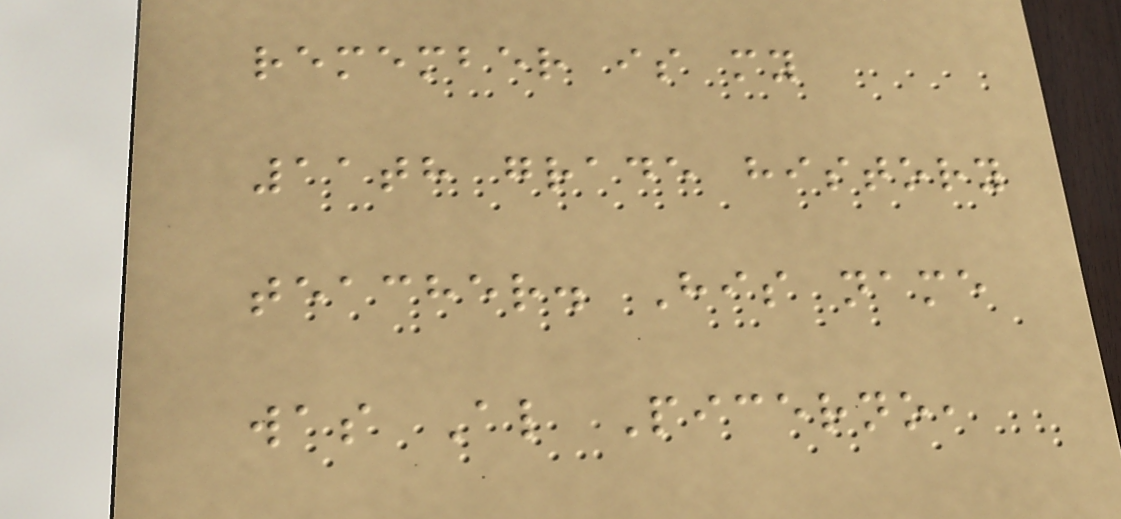remember is my
11th grade history
teacher. His name
was Al Picerno,
